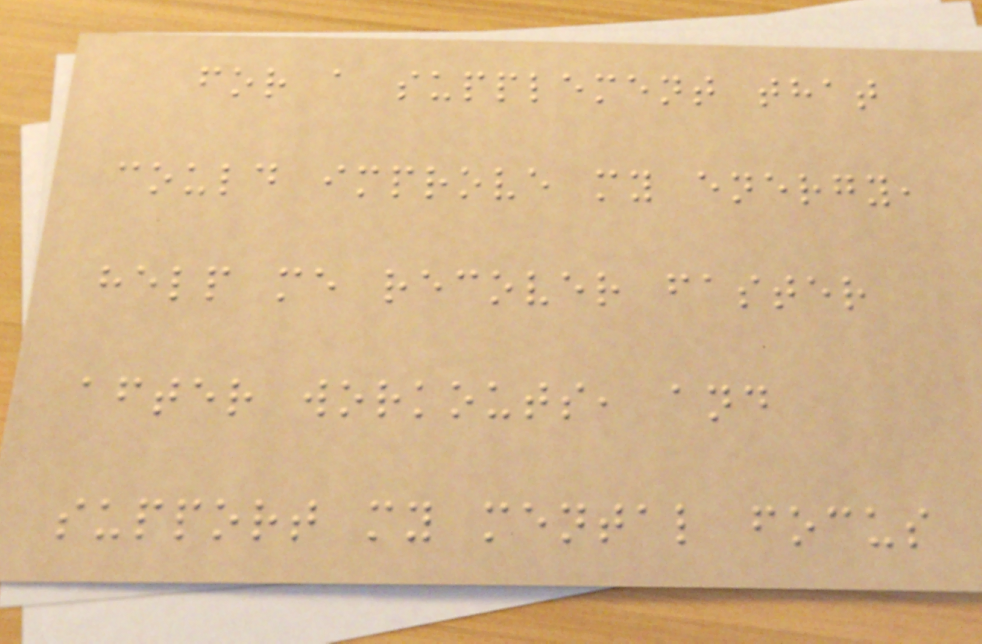for a supplement that
could improve my energy,
help me recover faster
after workouts, and
support my mental focus
